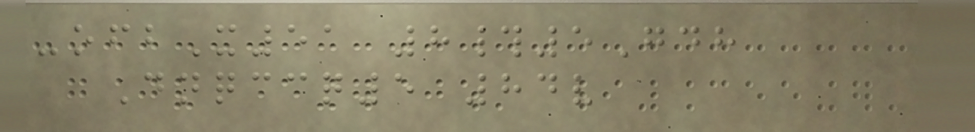-ofbX51 8#5Gdh
Dnqccq5 84v
